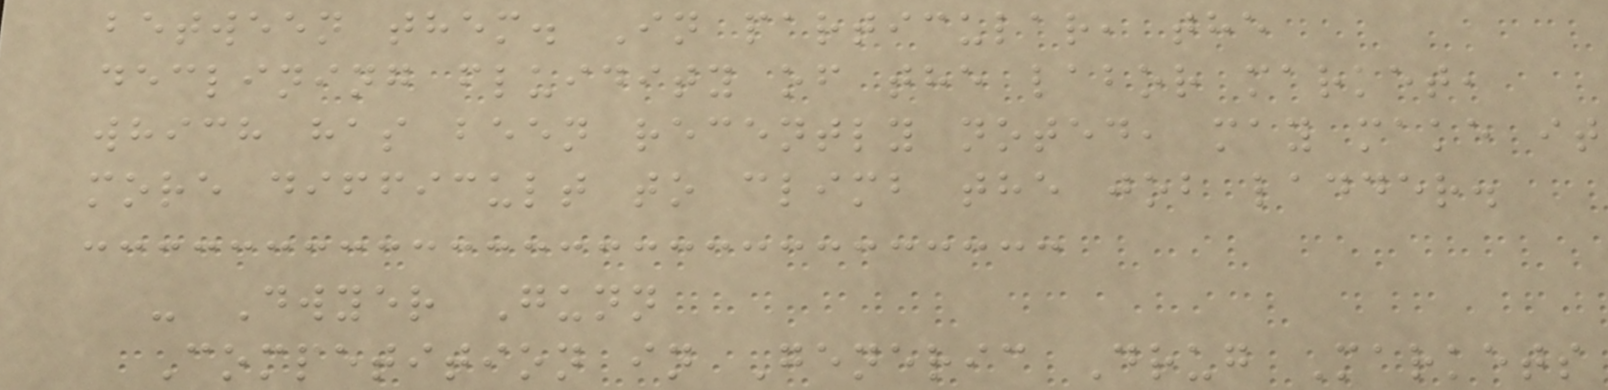between them. In particular, the
declining fluidity of the labor market,
which has been recently noted, may make it
more difficult to climb the job ladder.
- Dwyer Gunn
Competition in Generic Drug Markets
